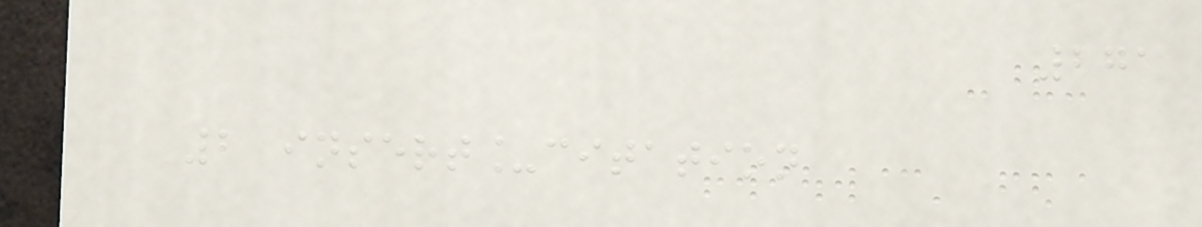271
2 insert_citation
